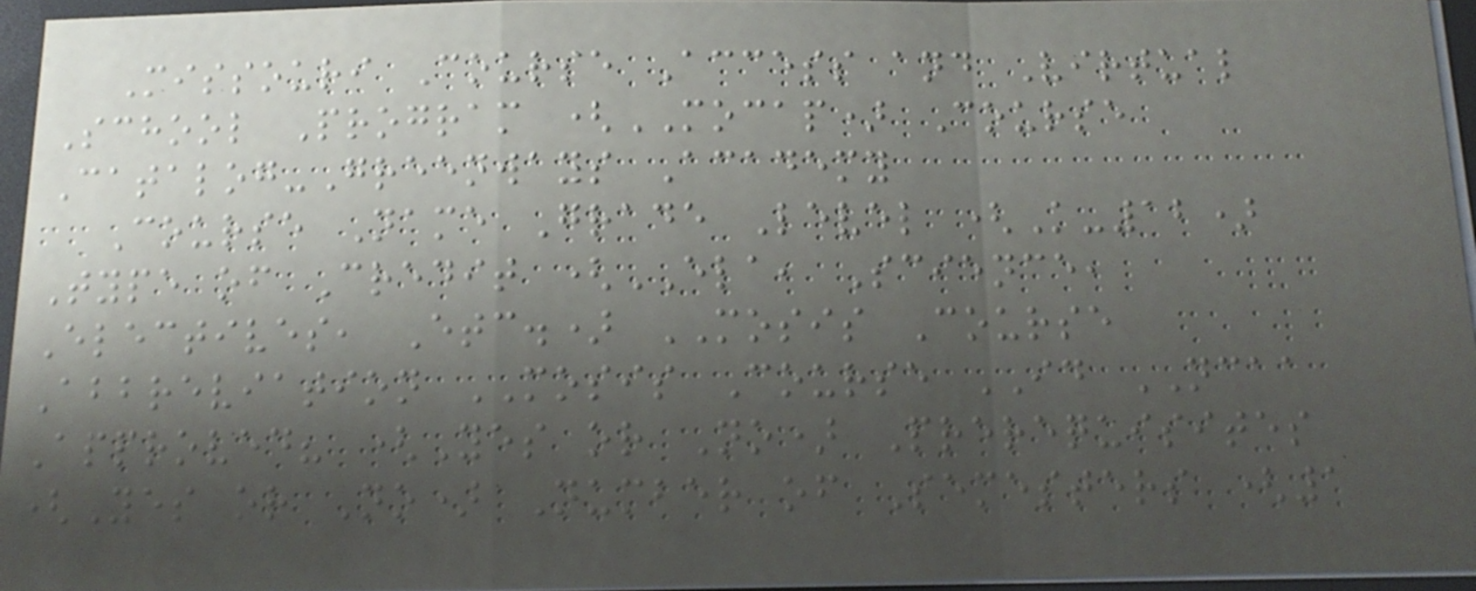Missouri Course Access and Virtual
School Program (MOCAP) Course
Catalog-Greenways Academy
Course Name Grade Level (K-12)
Type of Credit (ELA, Science,
Electives, Etc.) MOSIS Course
Abbreviation MOSIS Course ID NCAA
Approved? (Yes or No) Prerequisites
(Yes or No) Number of Semesters (1
